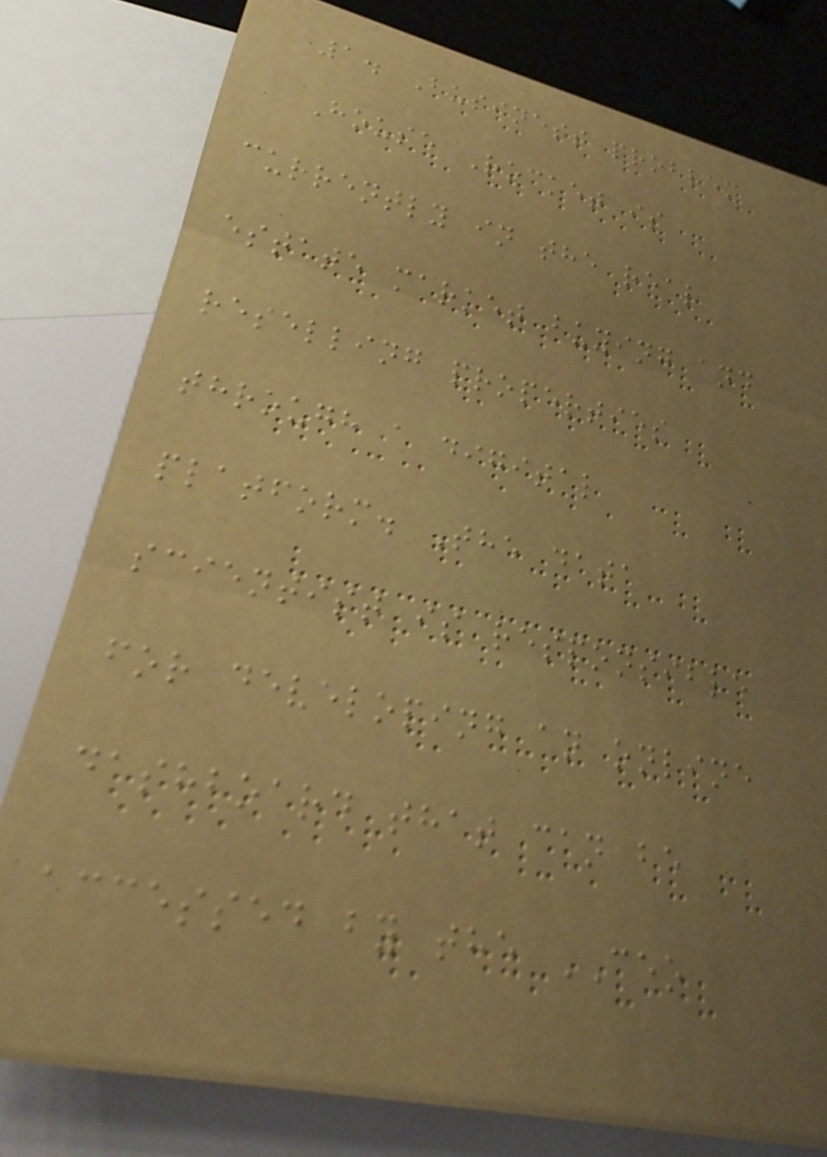1. Business problem
House Rocket is
currently in the real
estate market buying and
reselling properties
through a digital
platform. The data
scientist is responsible
for developing an online
dashboard that can be
accessed by the CEO
